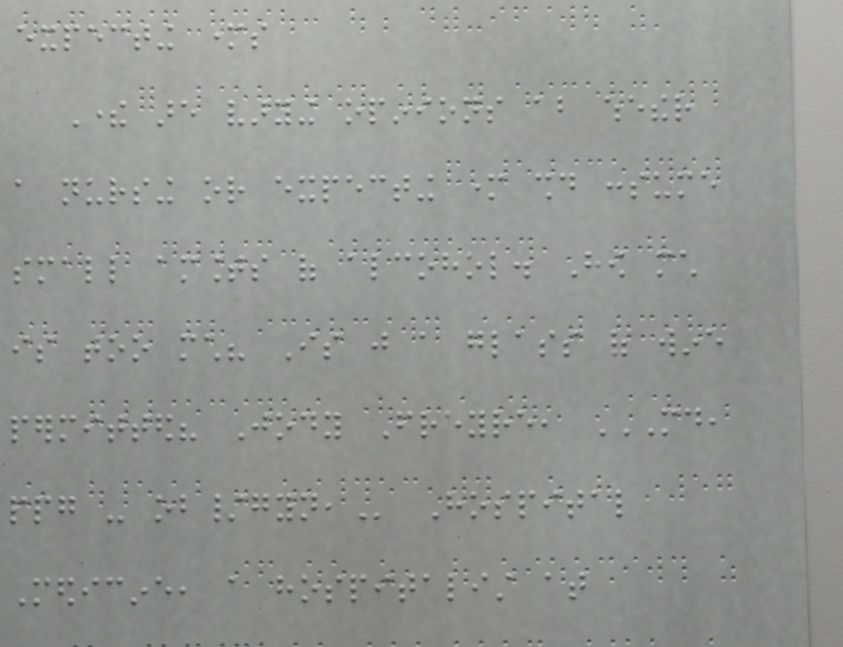expecting mothers
There are varying opinions about whether
a nursing or expecting mother should consume
small amounts of alcohol. How much
is too much? Is just a glass of wine
permitted? Jody Freyre, MD,
PPG - OB/GYN, Hospital
Medicine, a hospitalist at
